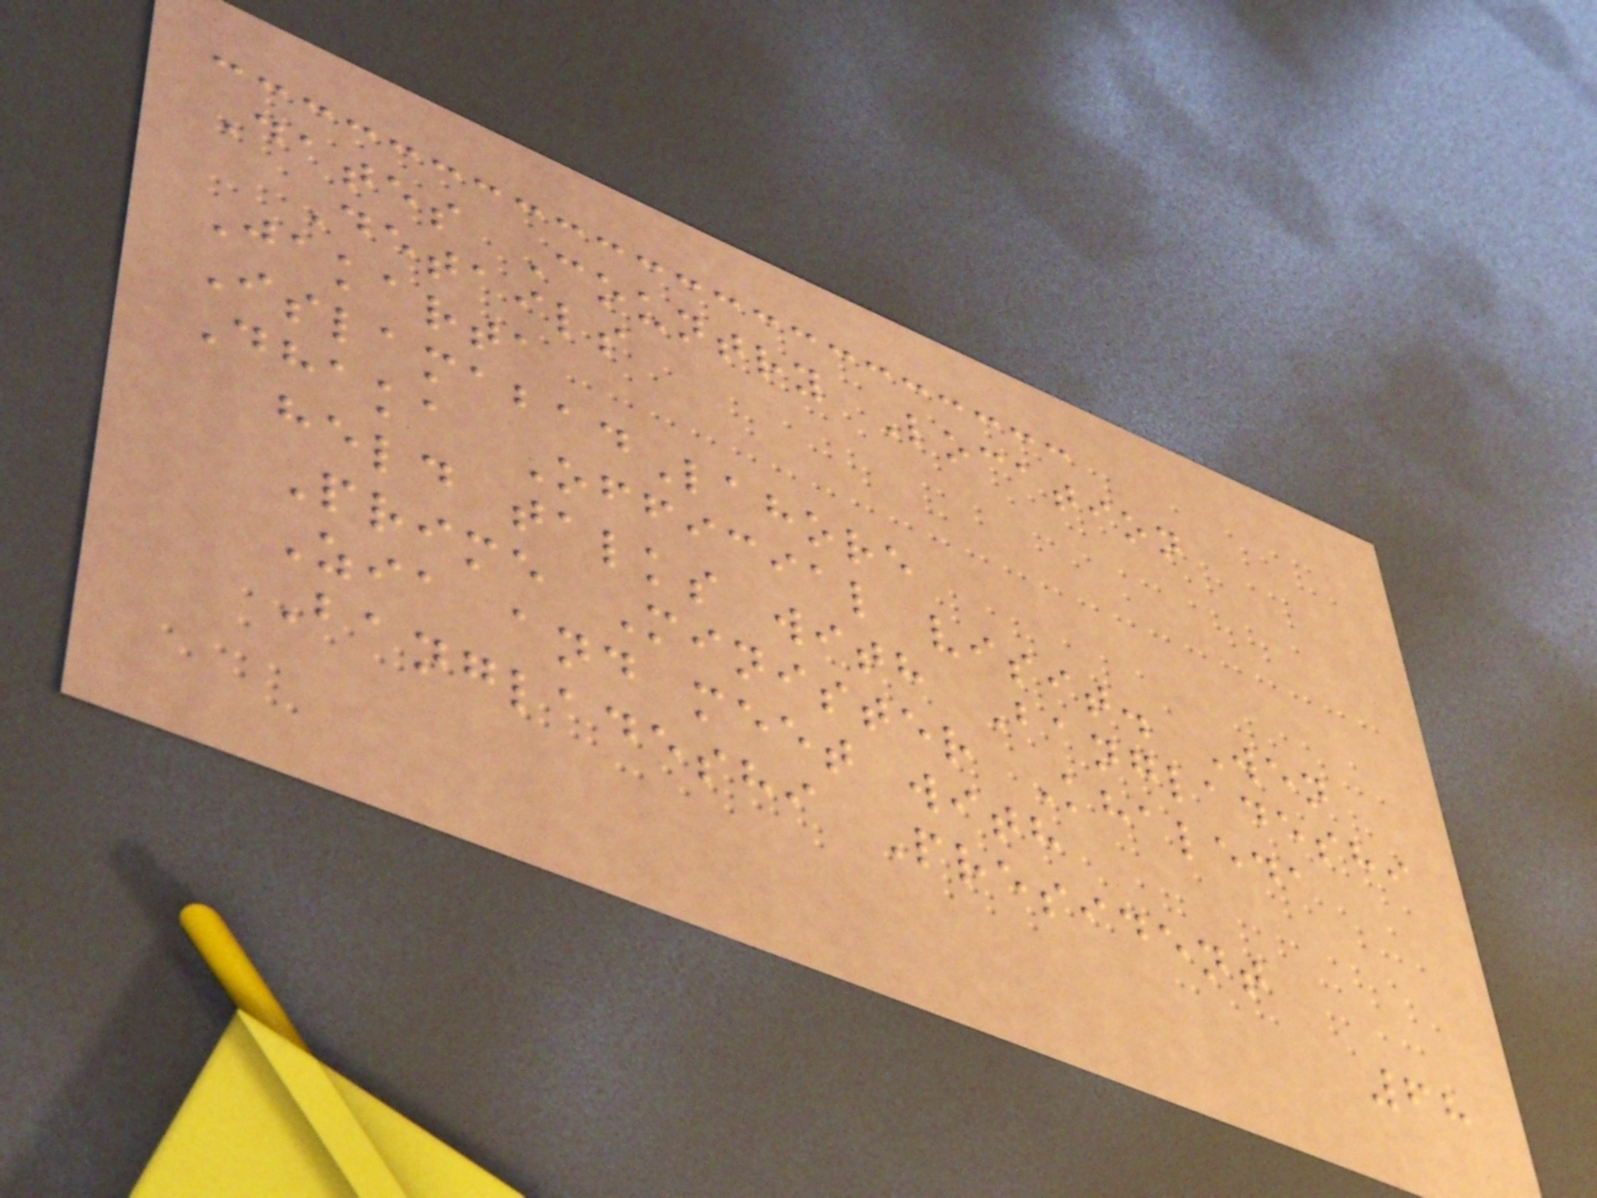Dates Country Location
Details
Jakarta
IslamabadLahore
Dhaka Official visit. Wen
held talks with Bangladeshi
Prime Minister Khaleda
Zia and meet with
Bangladeshi President
68
